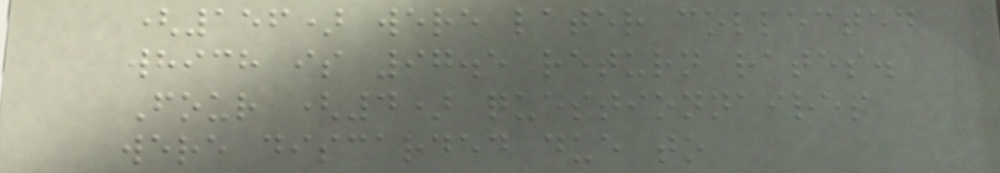(156) were later collected
which is 97.5 return rates.
Four (4) questionnaires
were discarded due to
